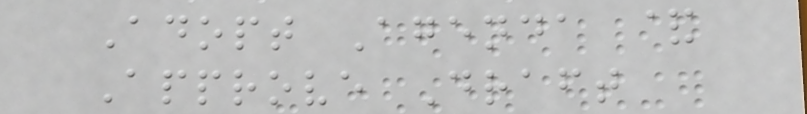Adopt Agenda &
Approve Draft
